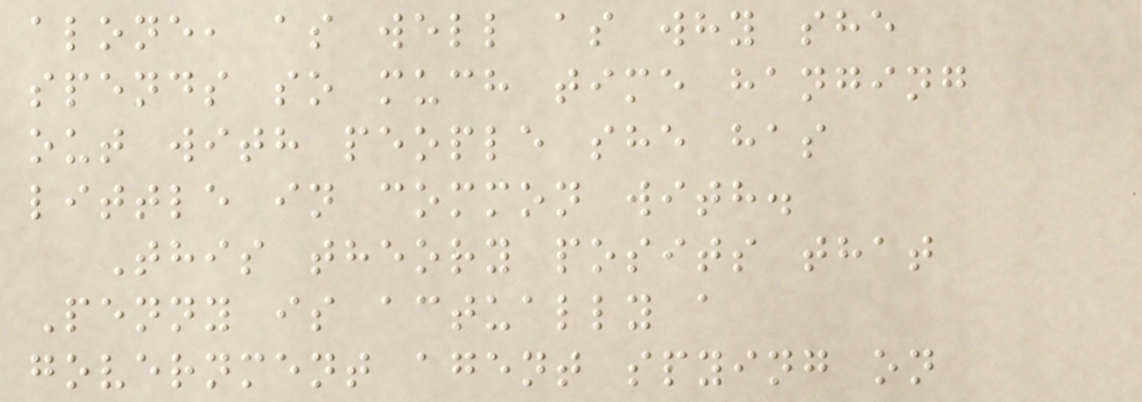alone, as well as why she
spends so much time hanging
out with people she has
little in common with.
This theory posits that
Penny is actually a
government agent spying on
